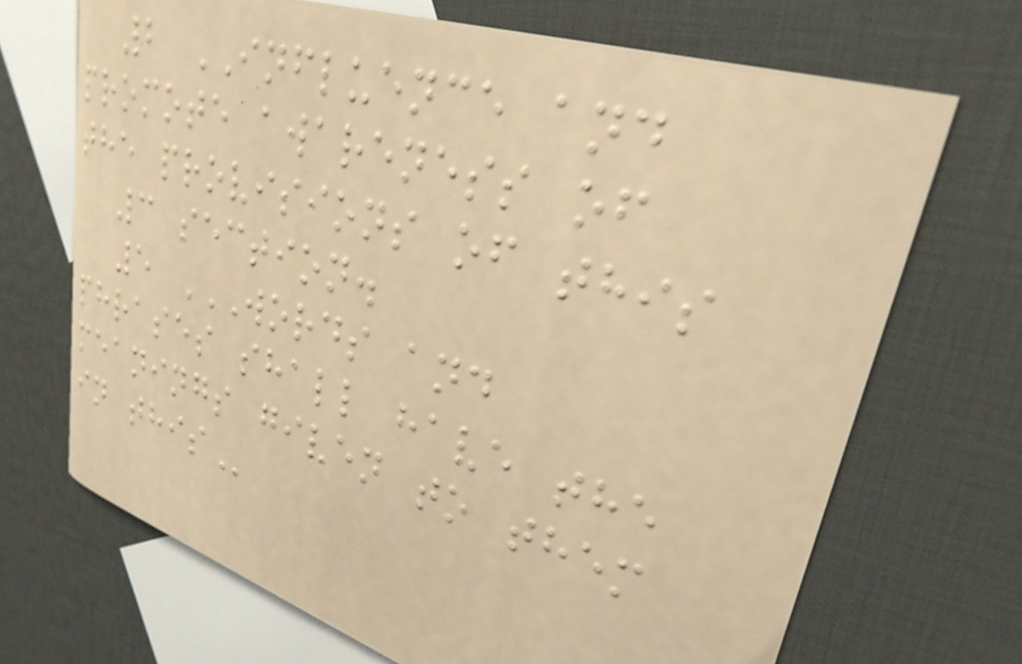2 INFLUENCE and
promote awareness of
the provisions of this
3 section.
5 WORDS AND
PHRASES SHALL HAVE THE
MEANINGS GIVEN TO THEM
IN THIS
